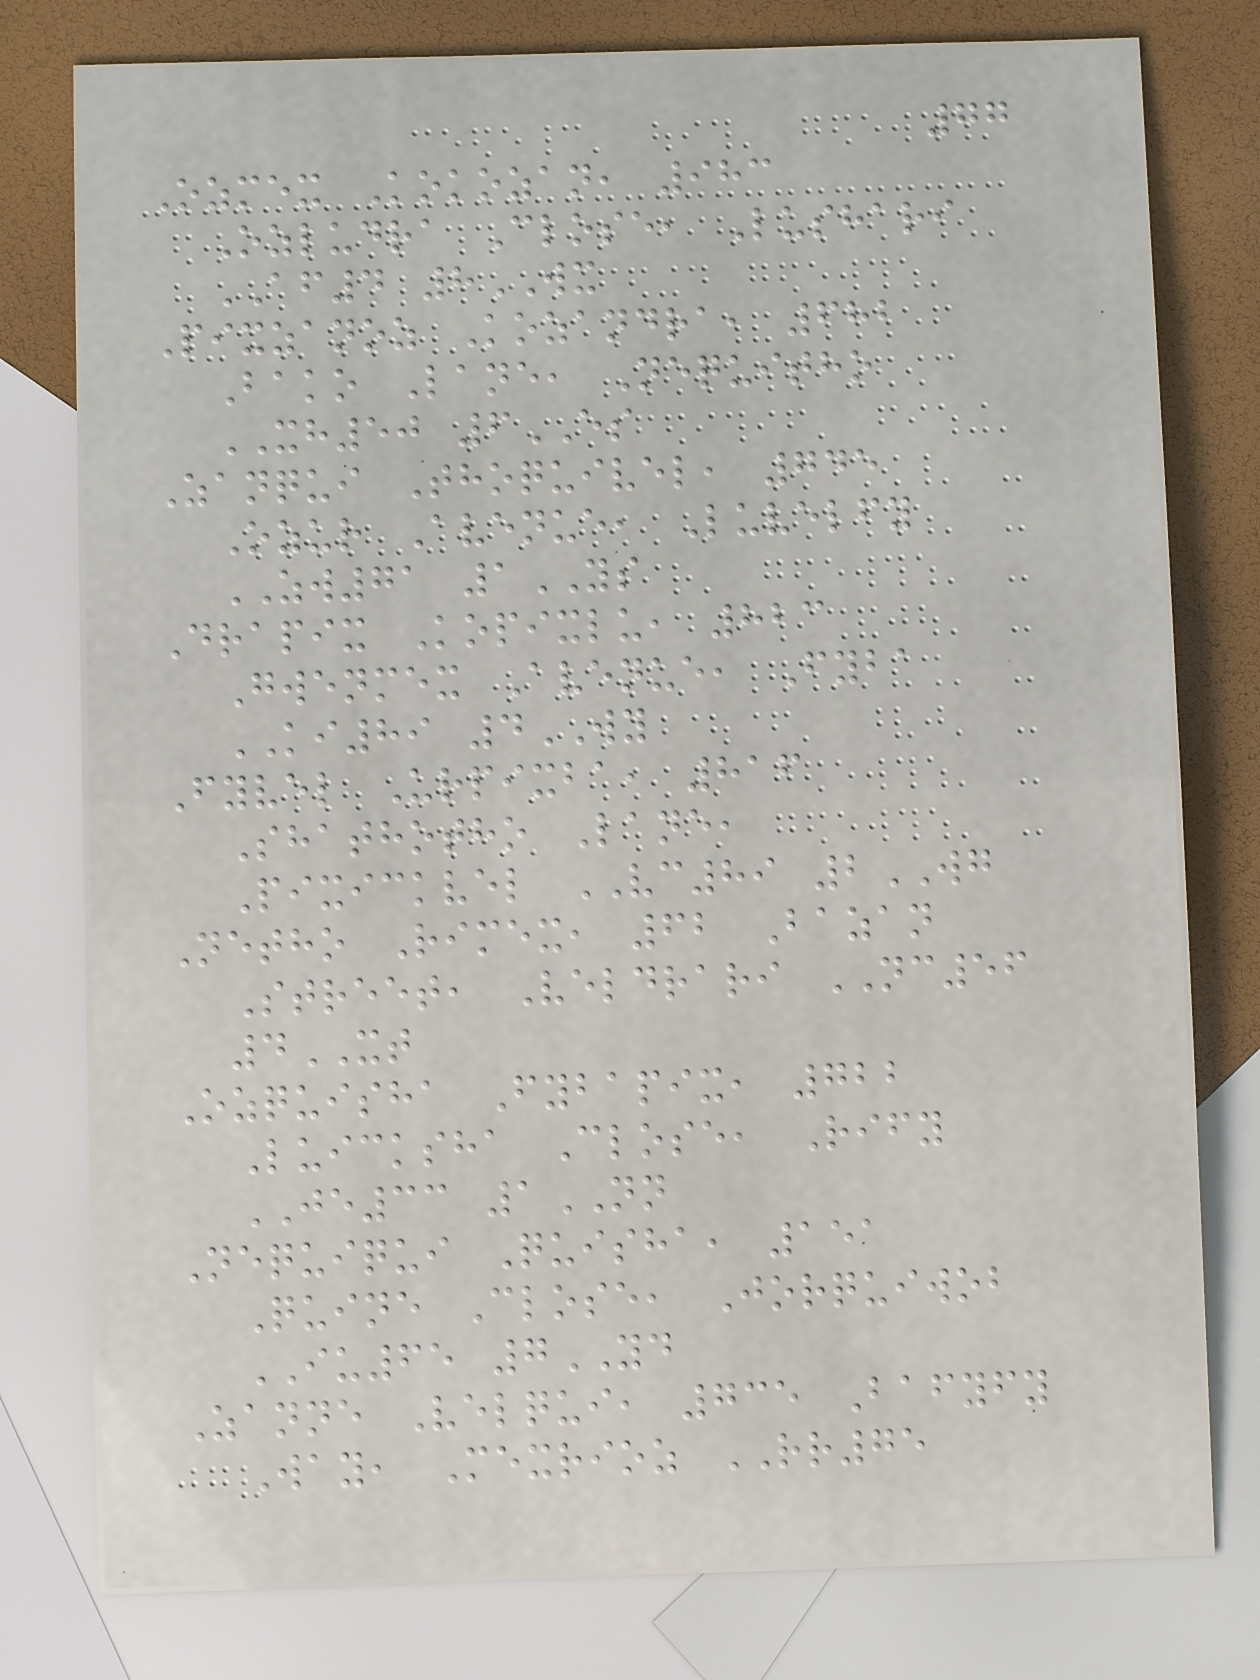77
Ozmex Kokozan, 983
Ozludra Close, Lushari
AF4 8WX
Pixzanoz Kozandra, 682
Bako Lane, Nequitho
XH50 6ES
Zanqui Thoquivel, 745
Ozur Avenue, Luvelfy
ZW71 1YS
Drapix Kopixlu, 823
Gwenmex Avenue, Fyba
KI89 4WY
Fyvel Urpixba, 816
Shathotho Lane,
Pixickvel VC89 2WG
Netho Rimex, 62 Bazan
Street, Veldrari NC56
4XT
Ozquisha Fybapix, 722
Luicksha Close, Rify
JE33 1NN
Nequiqui Quisha, 151
Quine Close, Jorquiwob
IU65 7YD
Zanne Velqui, 735 Bafyfy
Way, Mexrioz RR75
